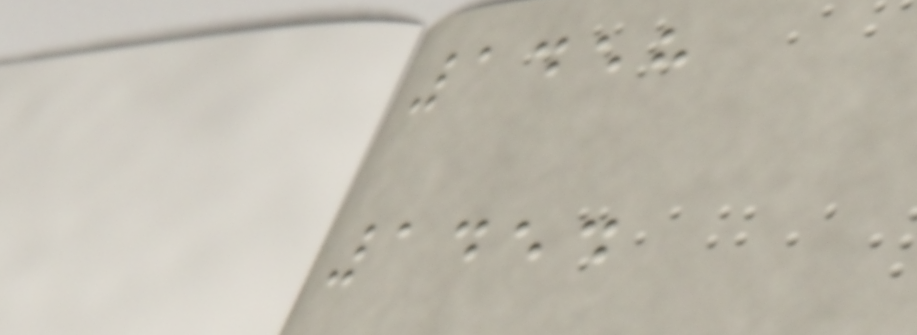1458
1454
